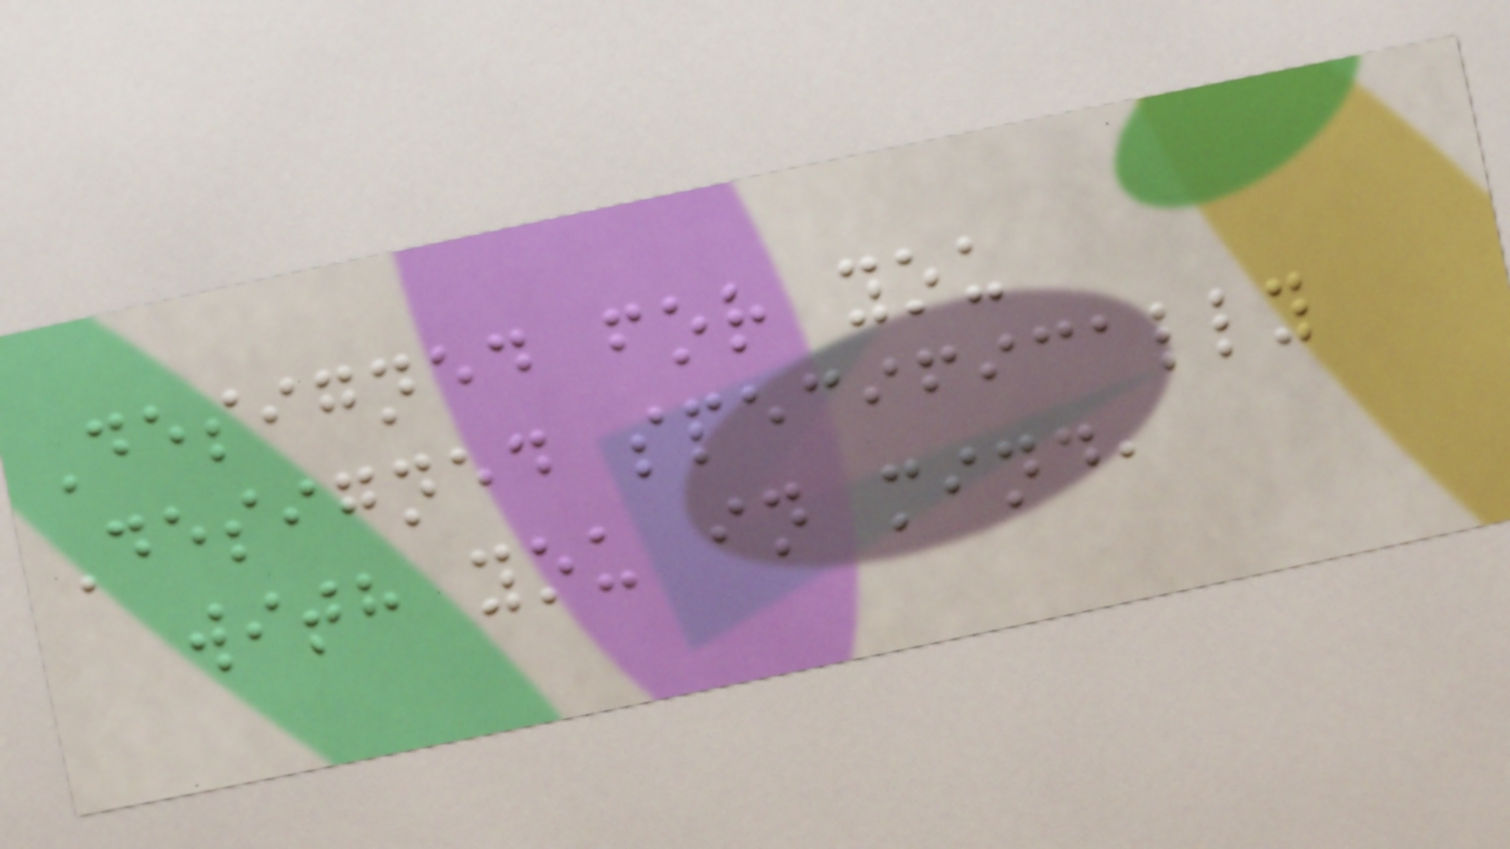Designed for you
Designed specifically
with you in mind,
